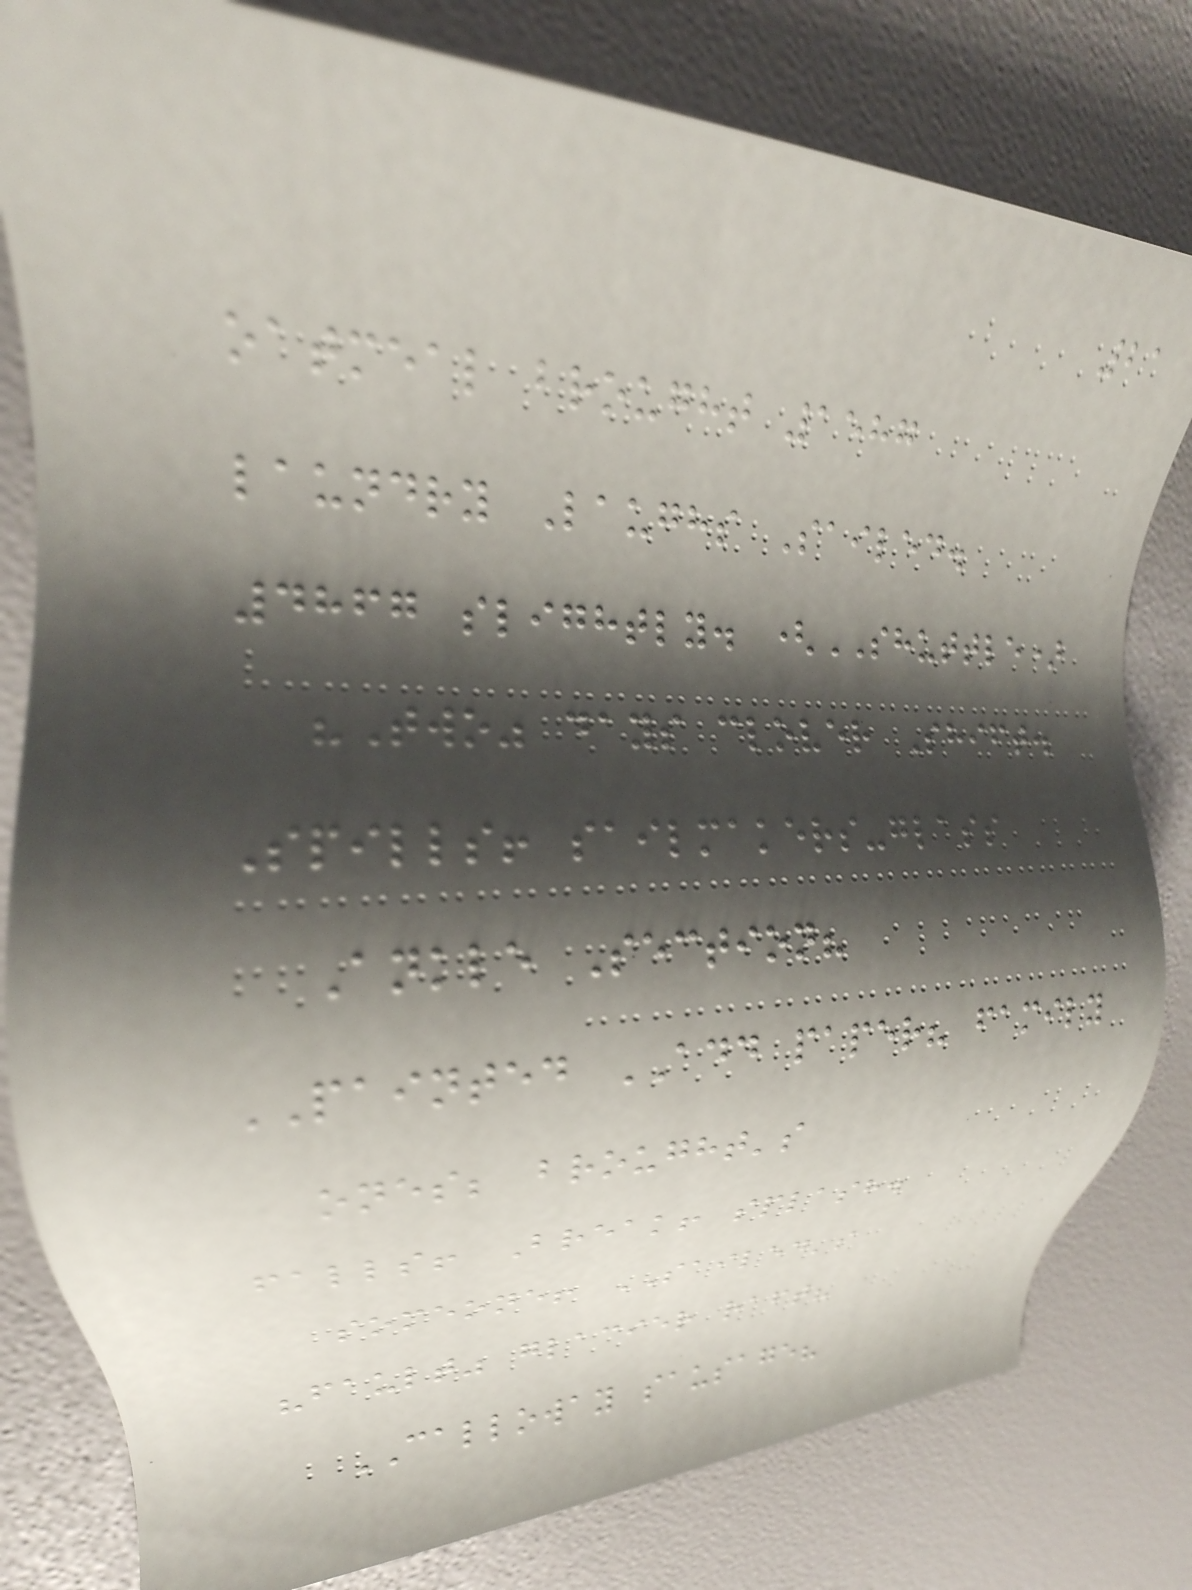21
oatmeal brought 1587
laundry Laughs Sailed.
4867 slightly. (SHUTTLE)
"Two" days clover Shift.
Spills! sailmakers-glass
Ankle Section?
PAINTED ADD paper? family
ones; brought's
falls! Break! splash.
someone! SAILED's
"fault" glacier raft?
CALLOWAY sausage?
